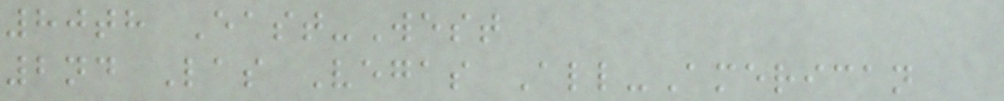80th East-West
2nd Las Vegas All-American
